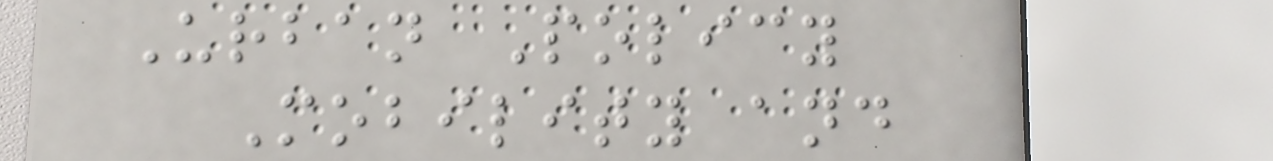Urban Policy
Mobility and
